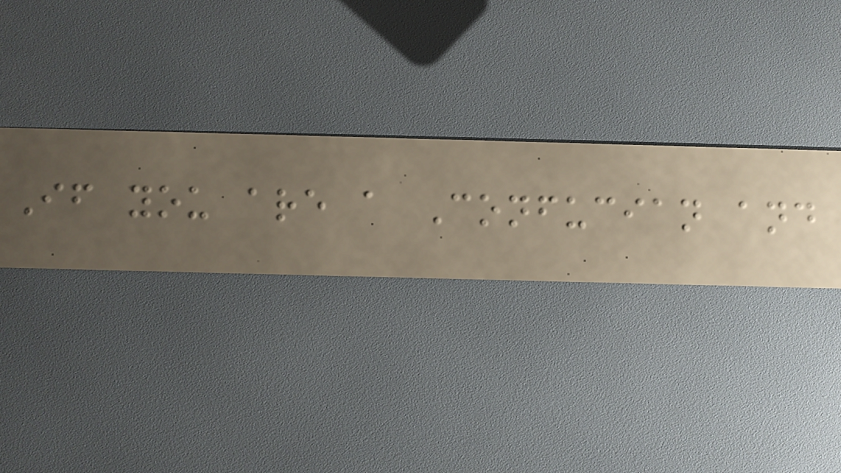If you are a Confucian and
